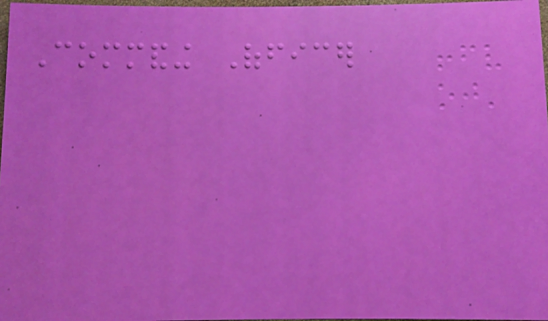Commanding Officer
